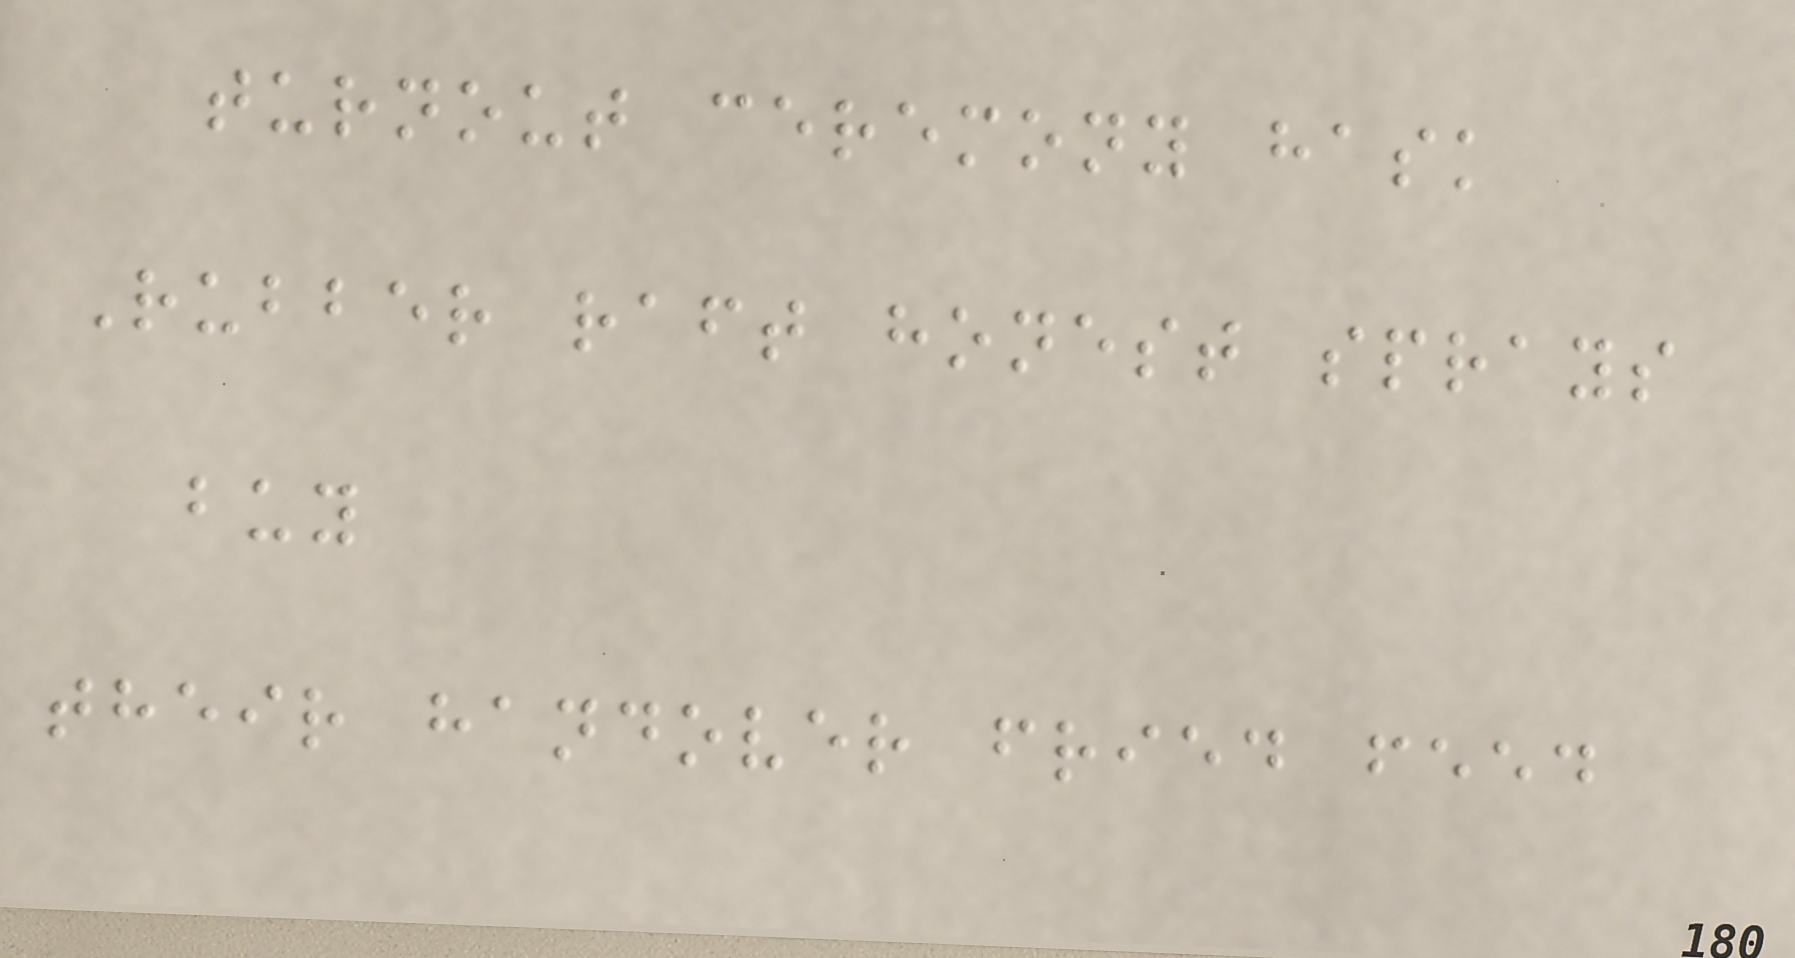turnout ceremony hask
Rubber raft honest sprays
buy
their handover fried feed
